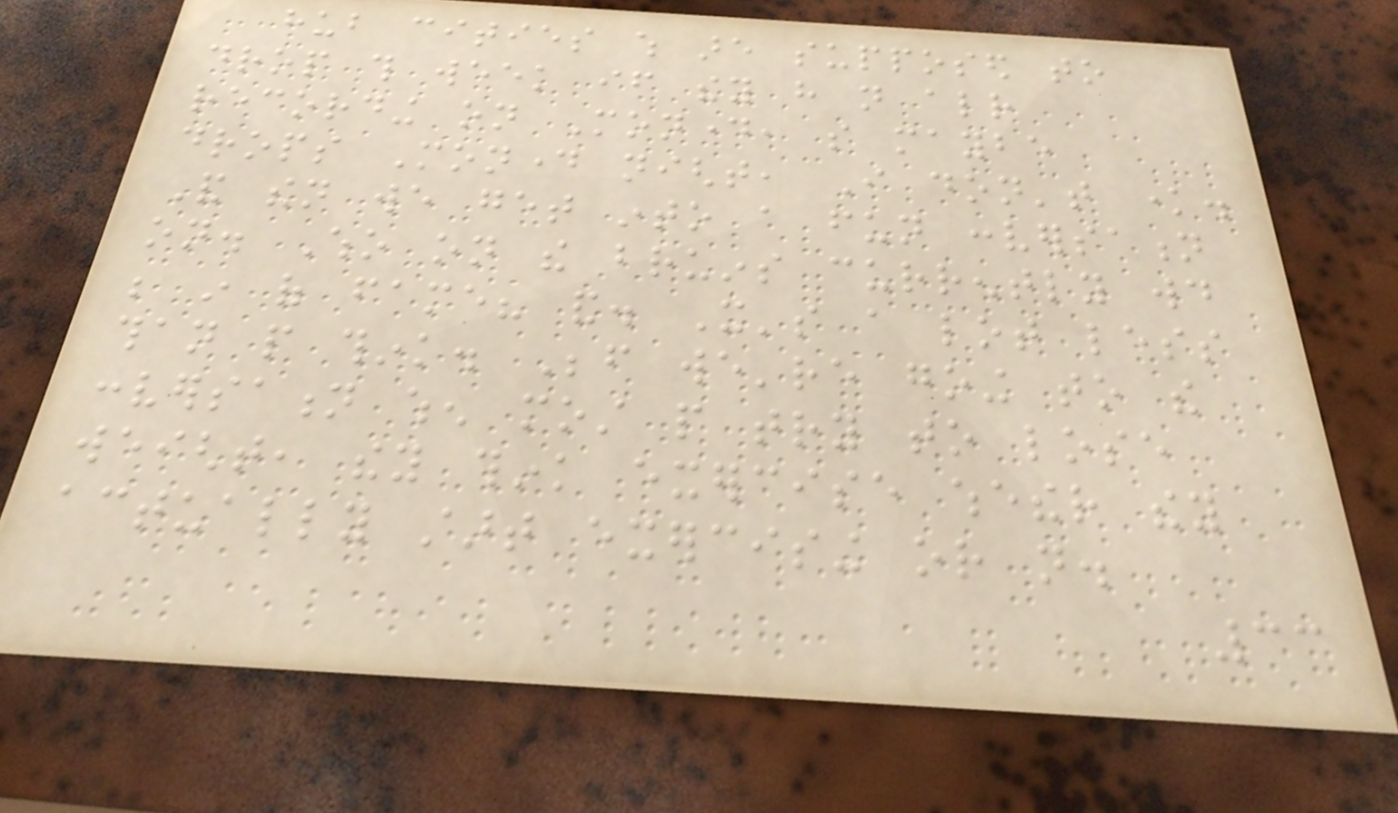hub cities which are supposed to
drop this week if they have not already
recording on Monday, so maybe
drops Monday night, I don't know.
And then we get into a fun conversation
on. Who on the bruins currently would
be in of fame? and. It's a lot less
than people think. Before we're going to the
conversation when most people try to lose
weight, they think exercise whether they
actually start exercising or not.
33
